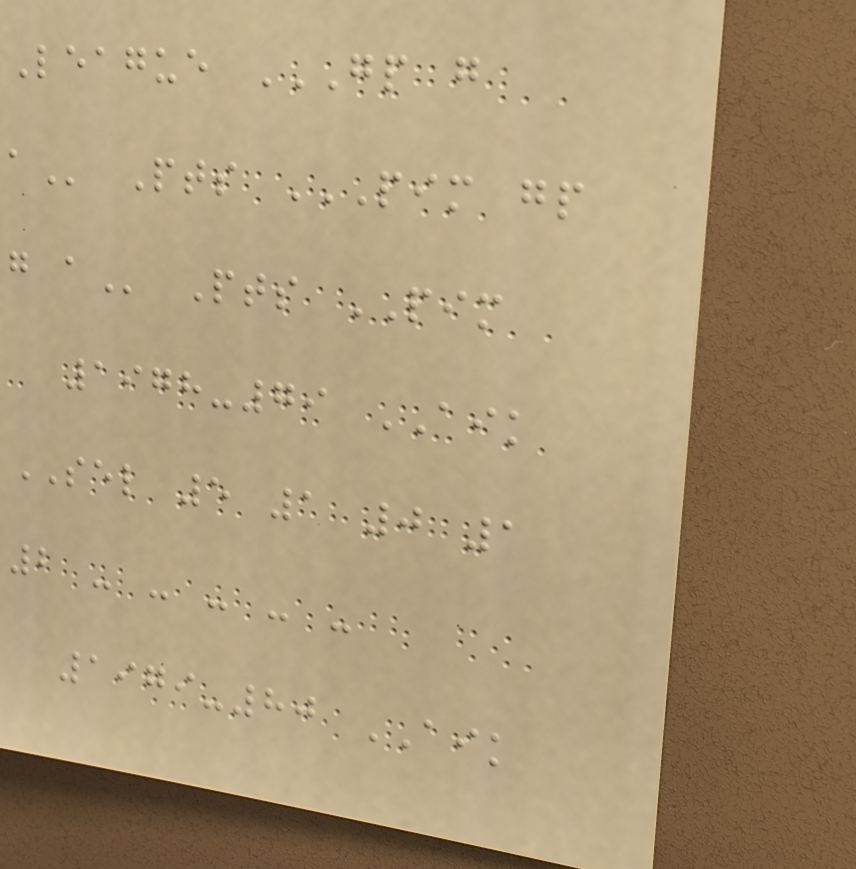League GP G
A Pts PIM GP
G A Pts PIM
1978-79 AIK
SEL 5 1 0 1
2 - - - - -
1979-80 AIK
